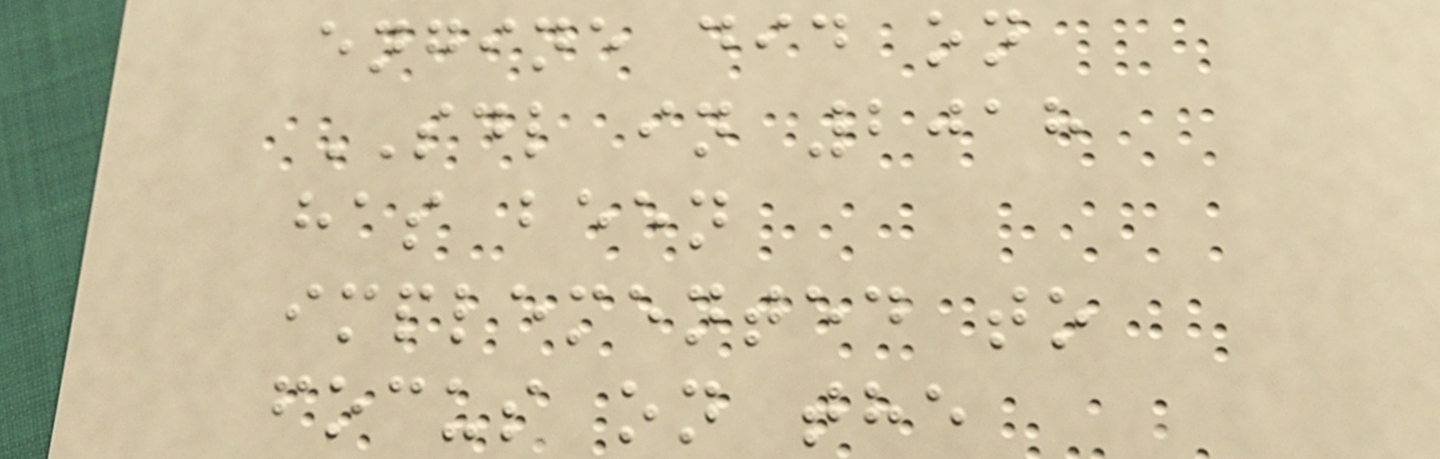engine did on
SDL in 2018
has been
implemented to
focus on the
